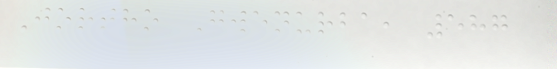Jortho Gwenurba, 587
